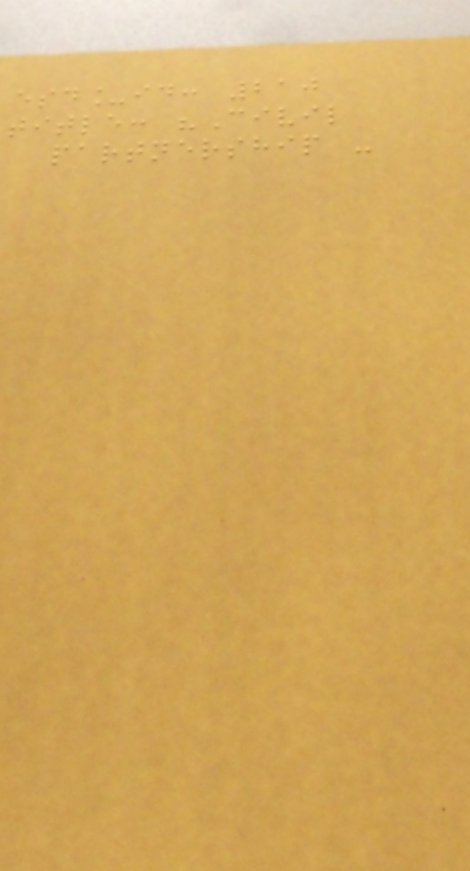esd_id: 210
title: "Civil
partnership -
